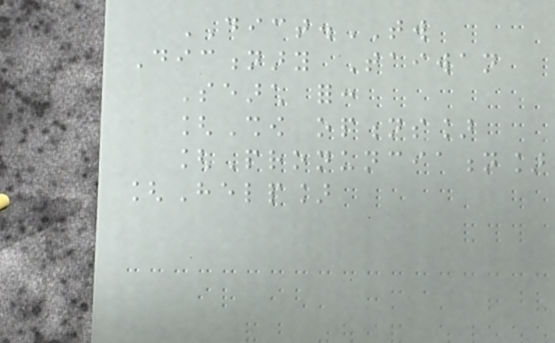DICT.TW
Dictionary Taiwan
Search for:
[Show options]
[Pronunciation]
[Help]
